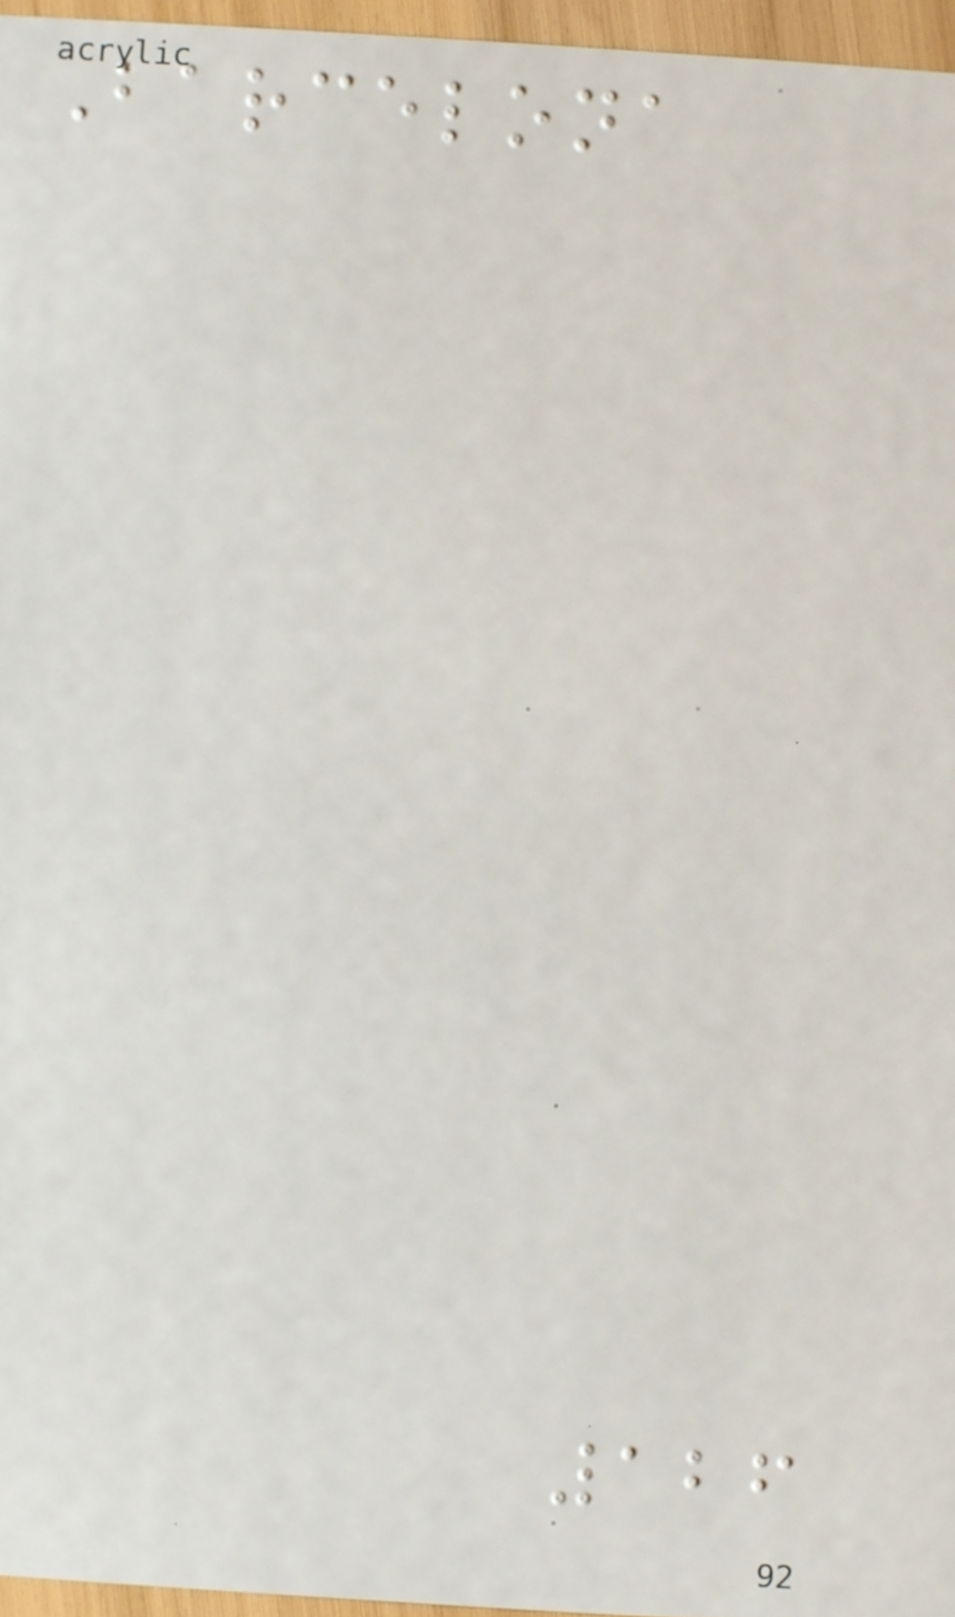Barcelona
126
